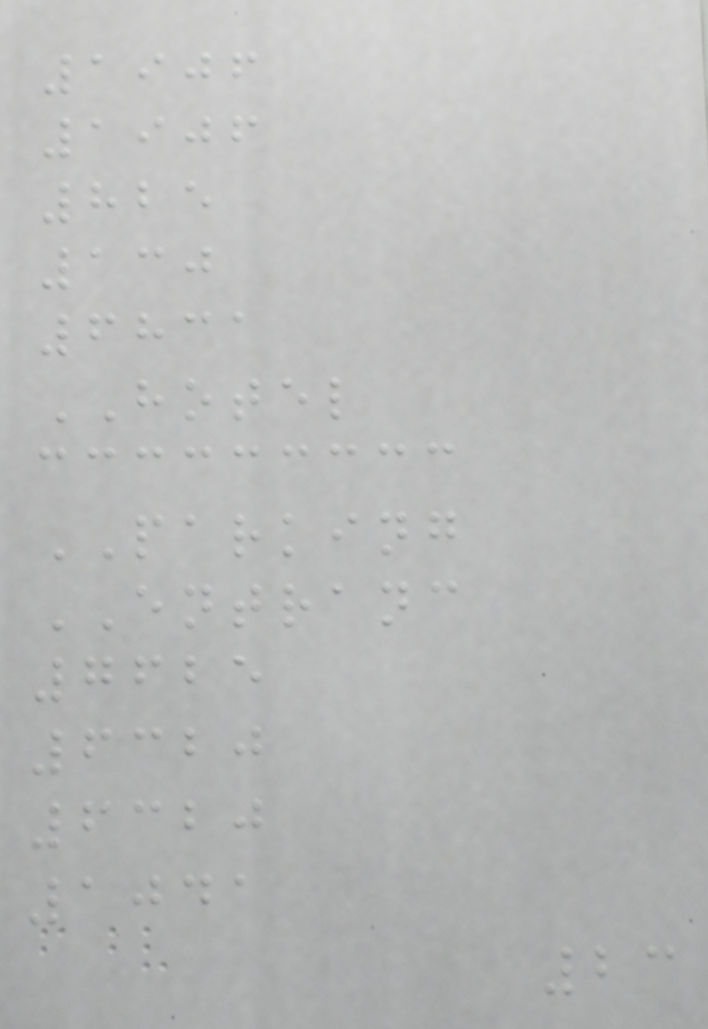1906
1906
825
130
6831
HOTEL
PARKING
ENTRANC
7625
6320
6320
1041
23
